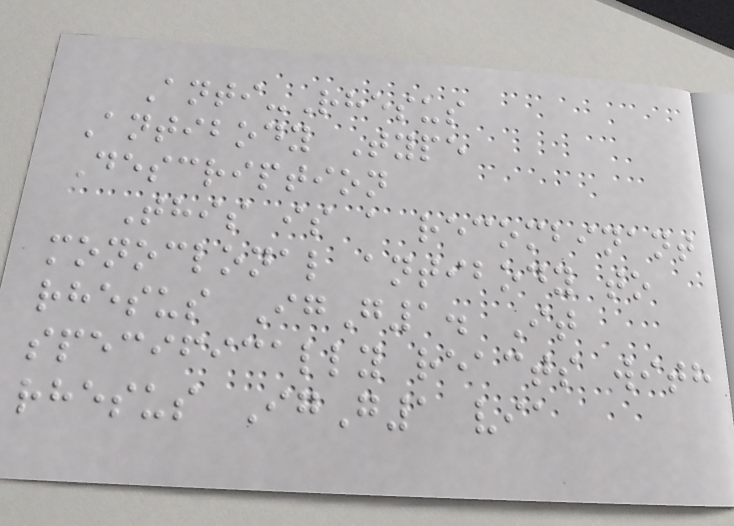Anti-Rhesus
Antibody Type
Description
This is a recombinant
monoclonal antibody to
rhesus IgG1. It
specifically reacts with
rhesus IgG1 via
